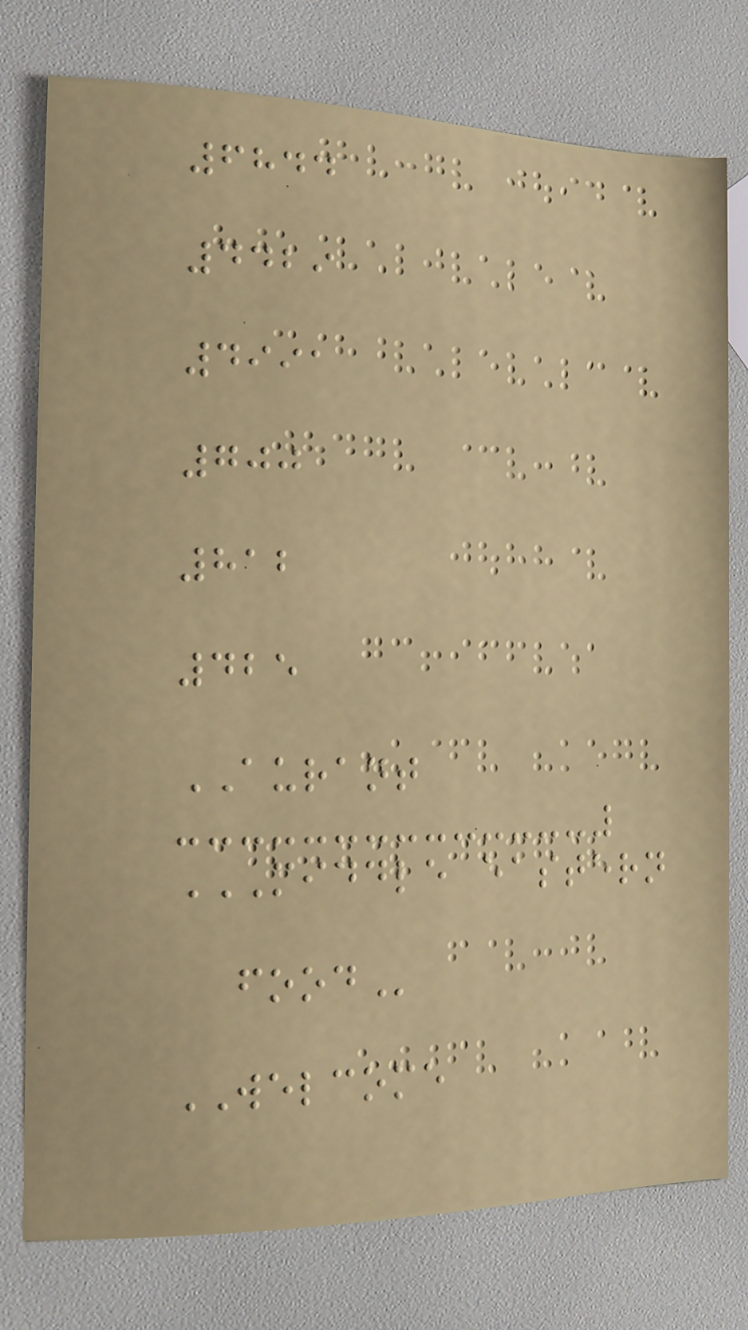6844
4429
4991
700
812
425
AURANT
MIDDLE EASTERN
FOOD
WELCOME
